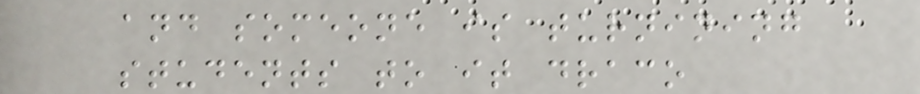and someone is turnining
students to it draco
